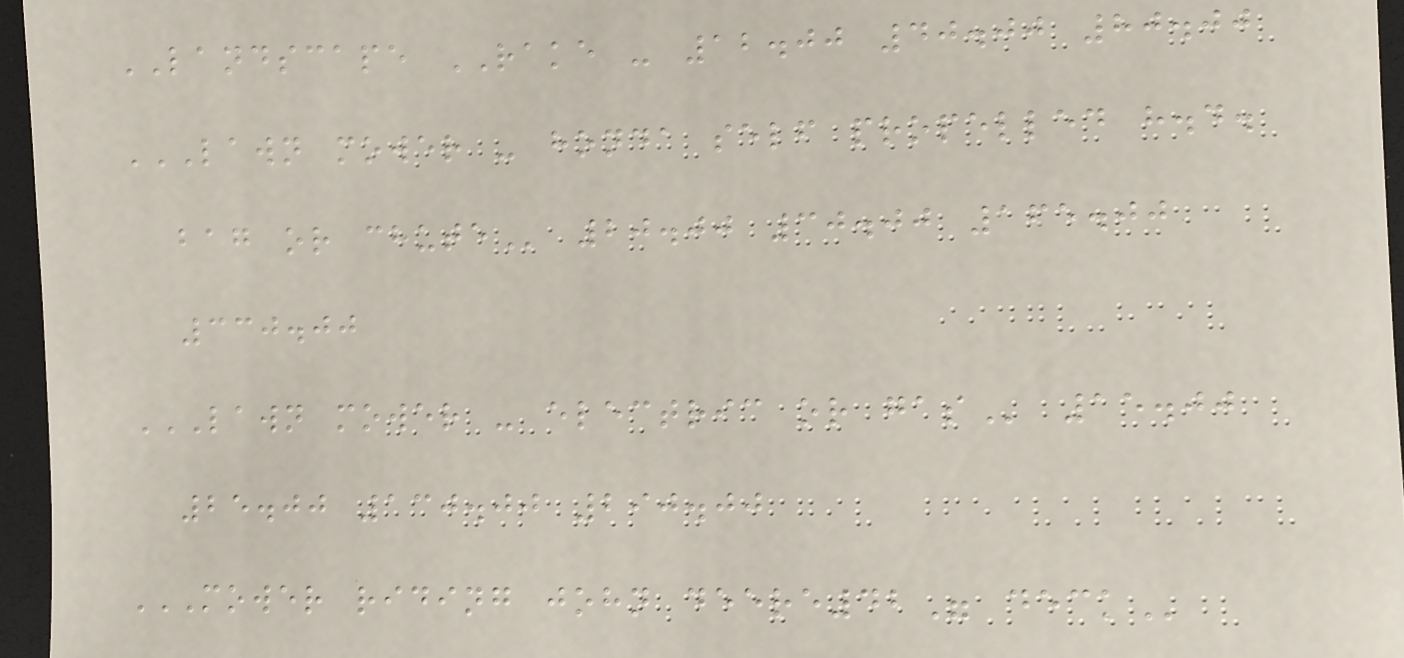LANDSCAPE RAKE - 12.00 40.00 80.00
LAWN MOWER - HONDA SELF PROPELLED H.D.
BAG OR CHUTE 20.00 30.00 165.00
330.00
LAWN MOWER - ELECTRIC OR GAS 15.00
25.00 130.00 290.00
MOWER RIDING JOHN DEERE42" DECK
